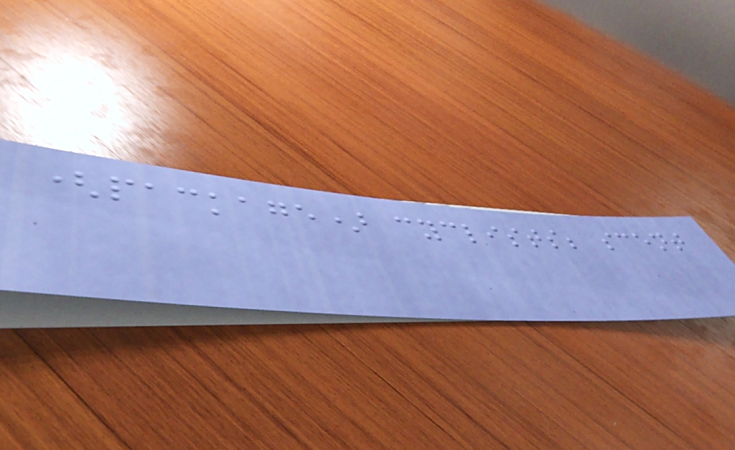(package) cyclists; scent
